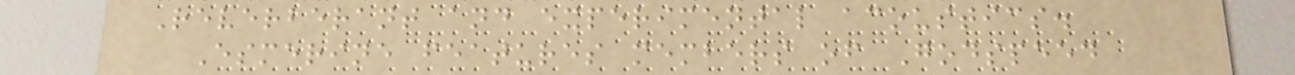Reverberant and experimental acoustics.
Esmerine features members of Godspeed
